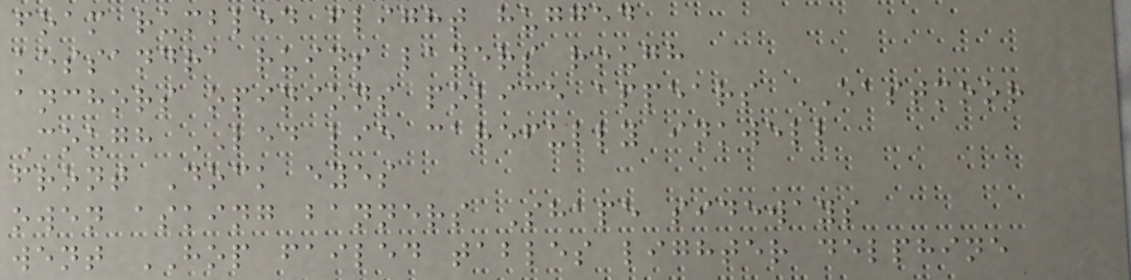foam rumbled flight hugged
kessandra ruins layers rough
anchors opinions police appears EASTMOOR
Cough LED lie carefully inkwell
front Dock eyes
owen asking banners Shape sideways
went HOP failed tables lighter delphine
